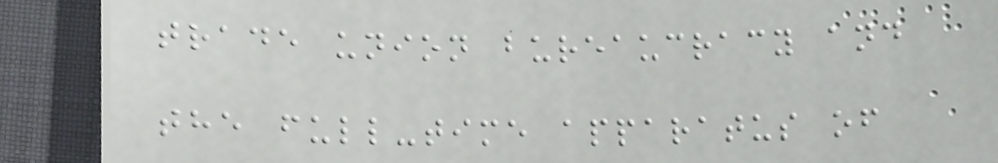trade union bureaucracy and
the full-time apparatus of
